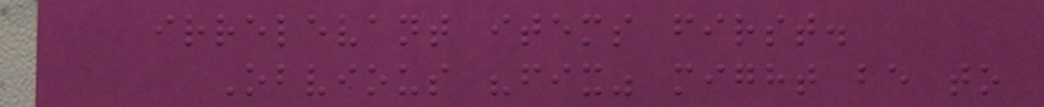irrelevant items first.
Obvious "fix" might be to
